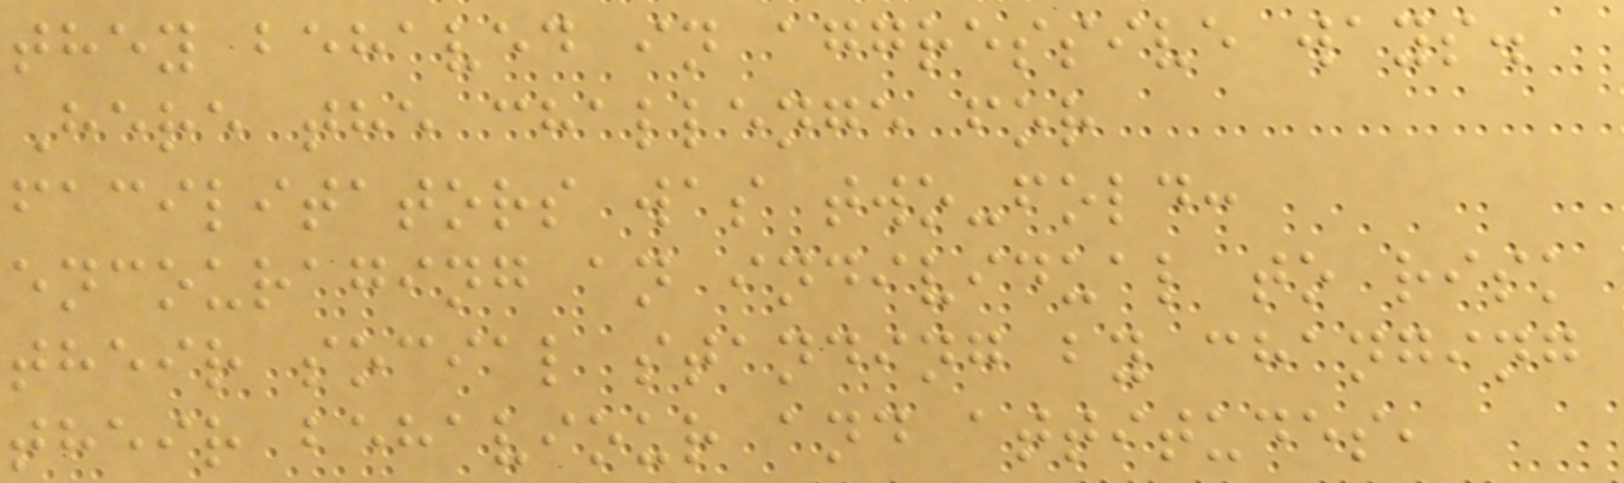they behaved in aggressive ways.
Here the challenge for
facilitators was two-fold:
encouraging an individual to risk
their social standing by changing
their behaviour and attitudes,
